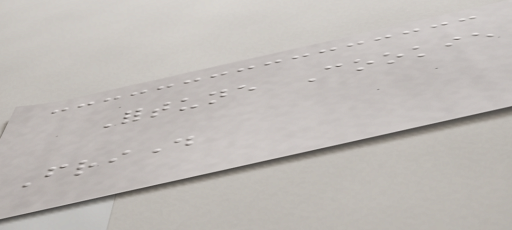Fortune Cookie
Friday
